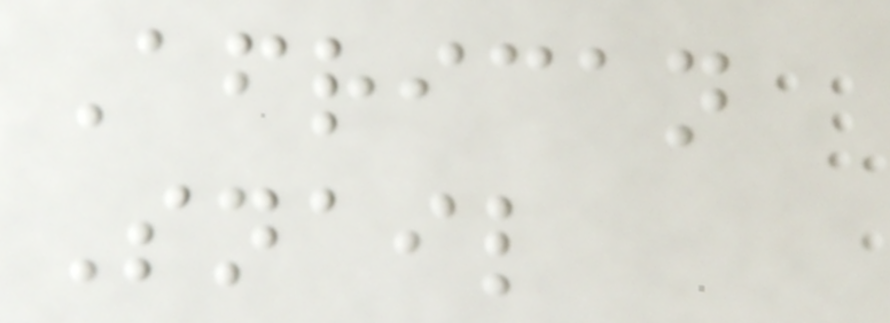African
Snail
